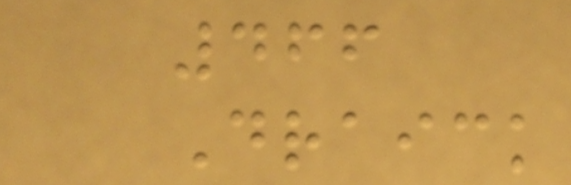466
Draick
